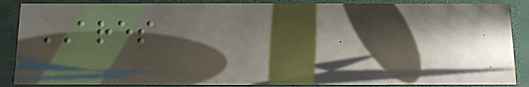ARES
